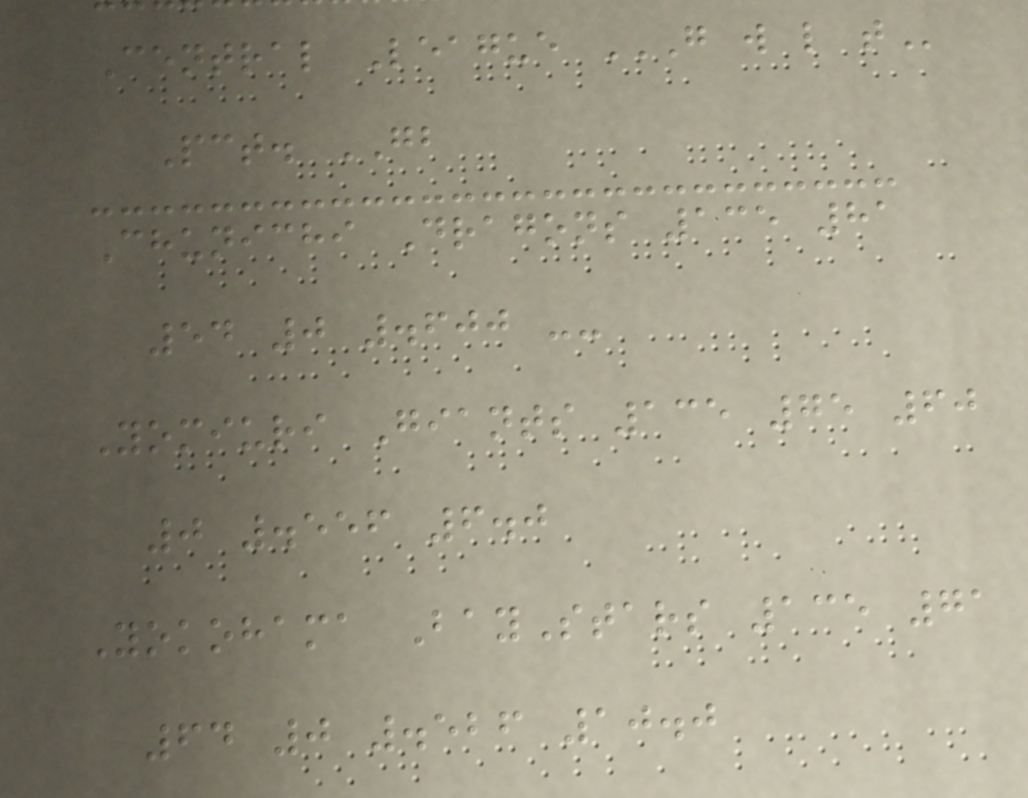Central League G W L T
Pct. GB
Chunichi Dragons 135 81
54 0 .600 --
Yomiuri Giants 135 75 60
0 .556 6.0
Yokohama BayStars 135 71
64 0 .526 10.0
